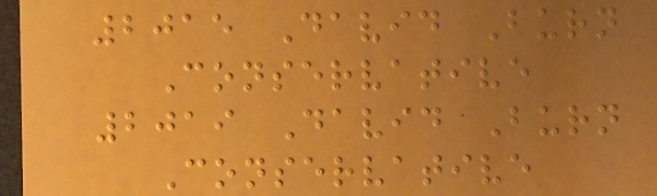2015 David Burn
Conservative
2019 David Burn
Conservative
